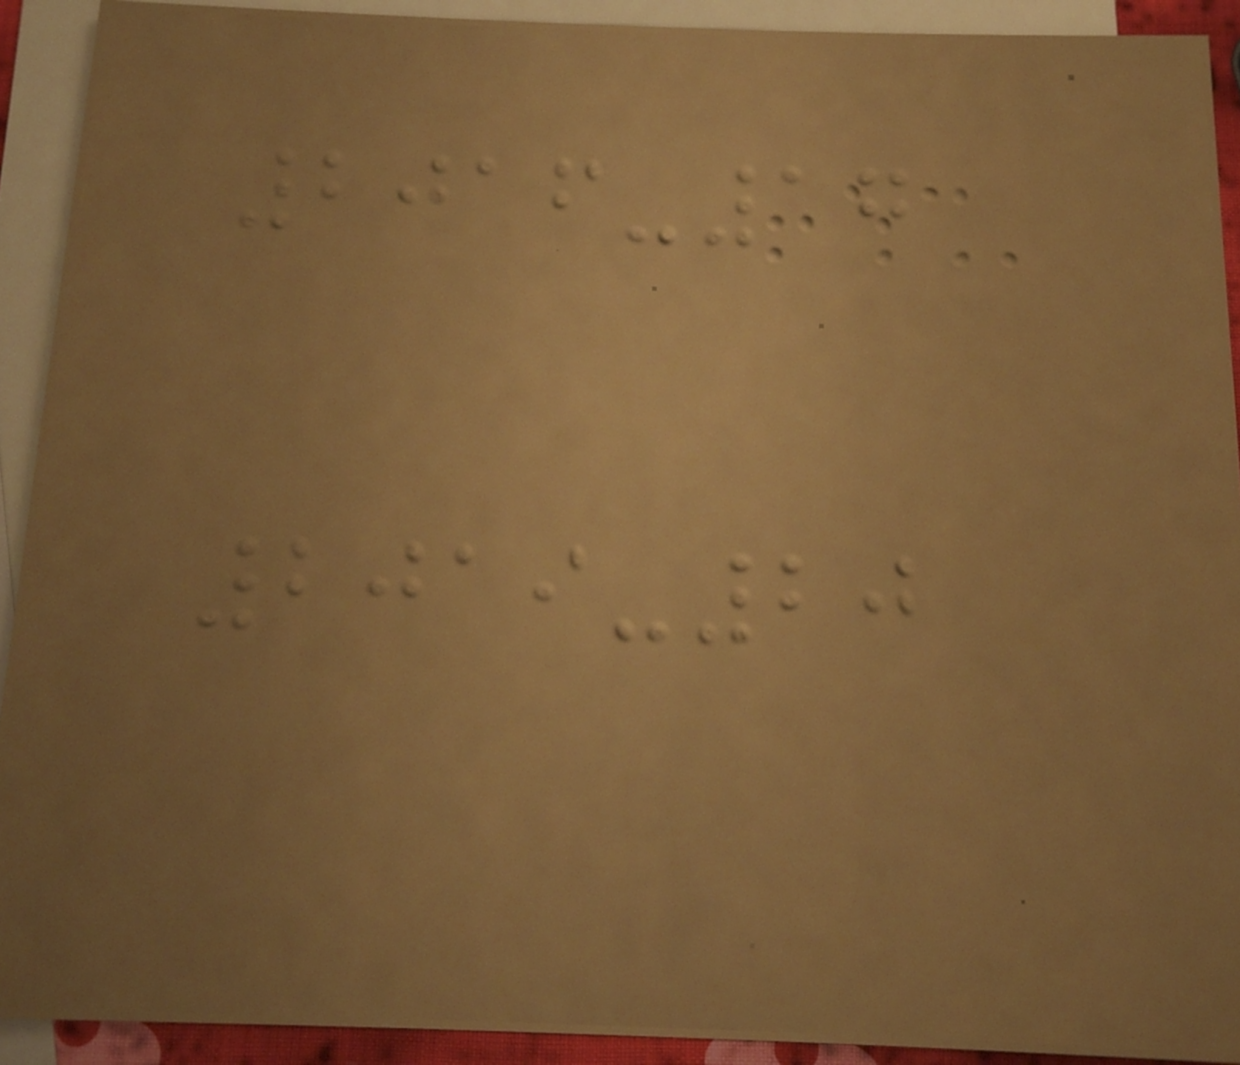2016-17
2019-20
